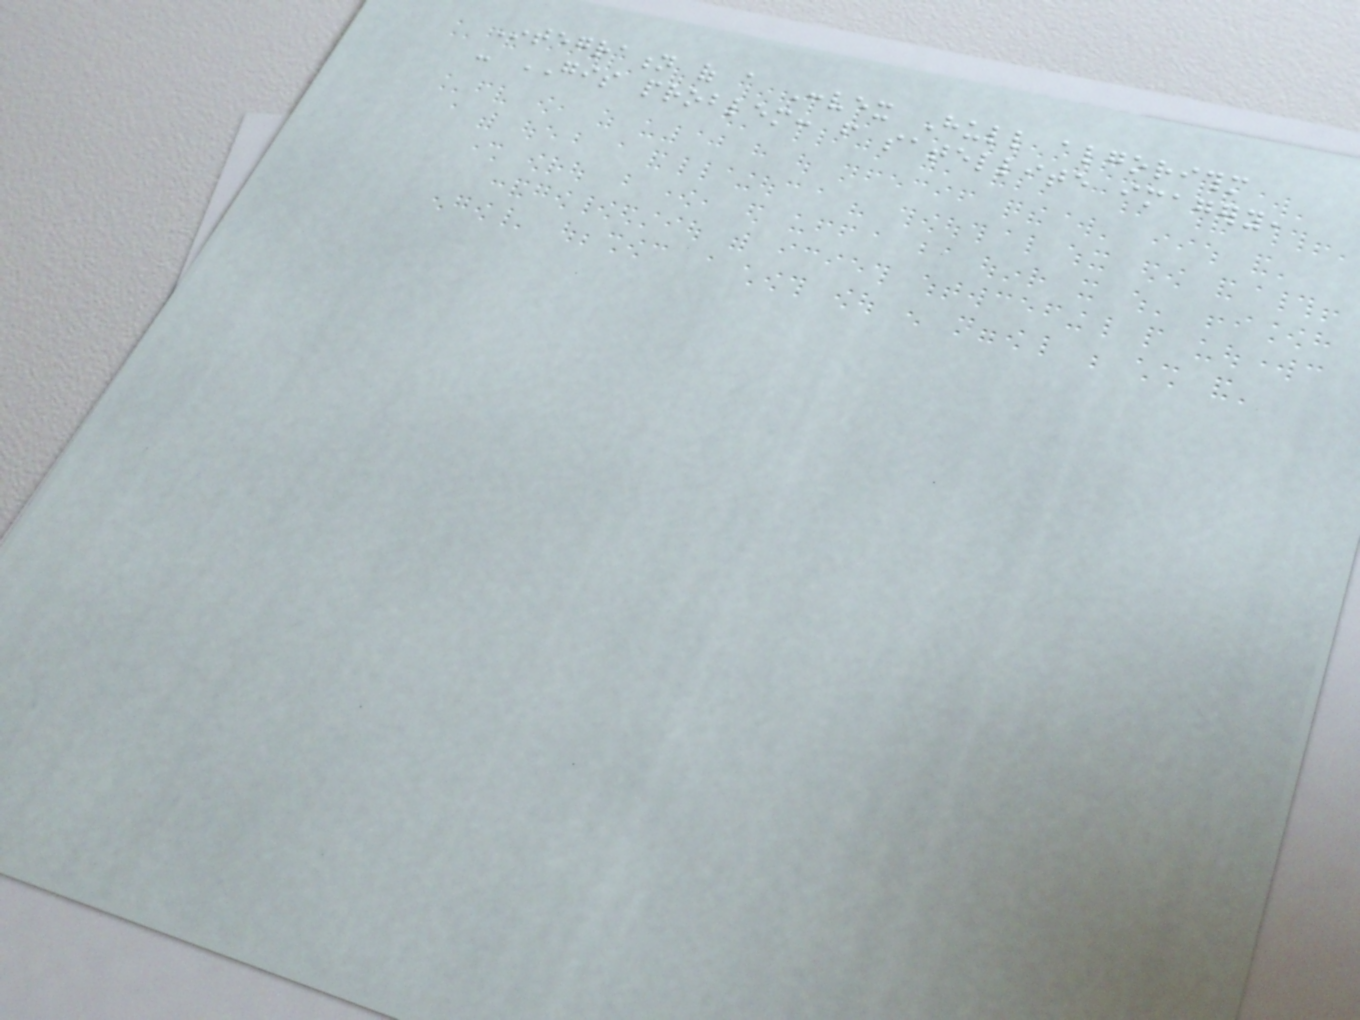Integration of a Convex Hull algorithm
- GIS problem: from satellite imagery,
